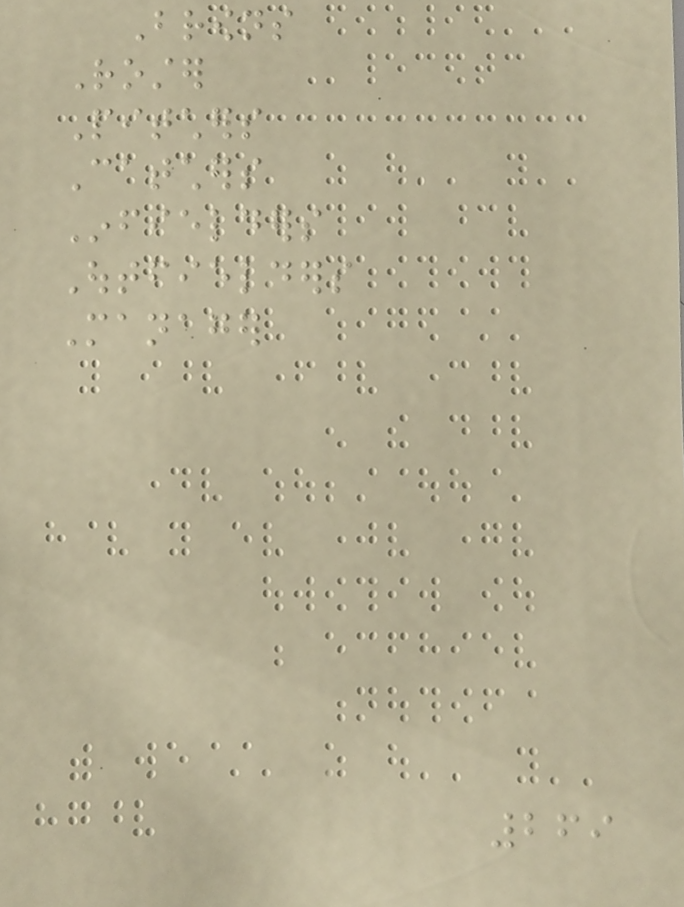Browns
Roster
Pitchers
Catchers
Infielders
Outfielders
Manager
269
